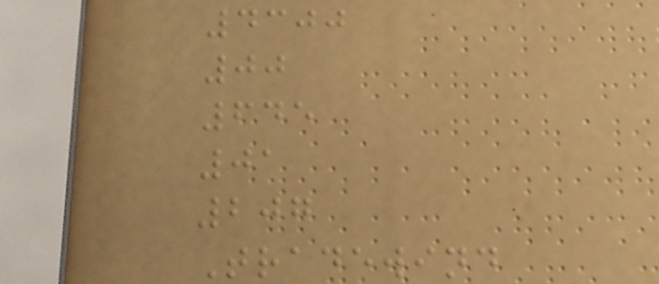4300
00
645
01
207
Tradewind
